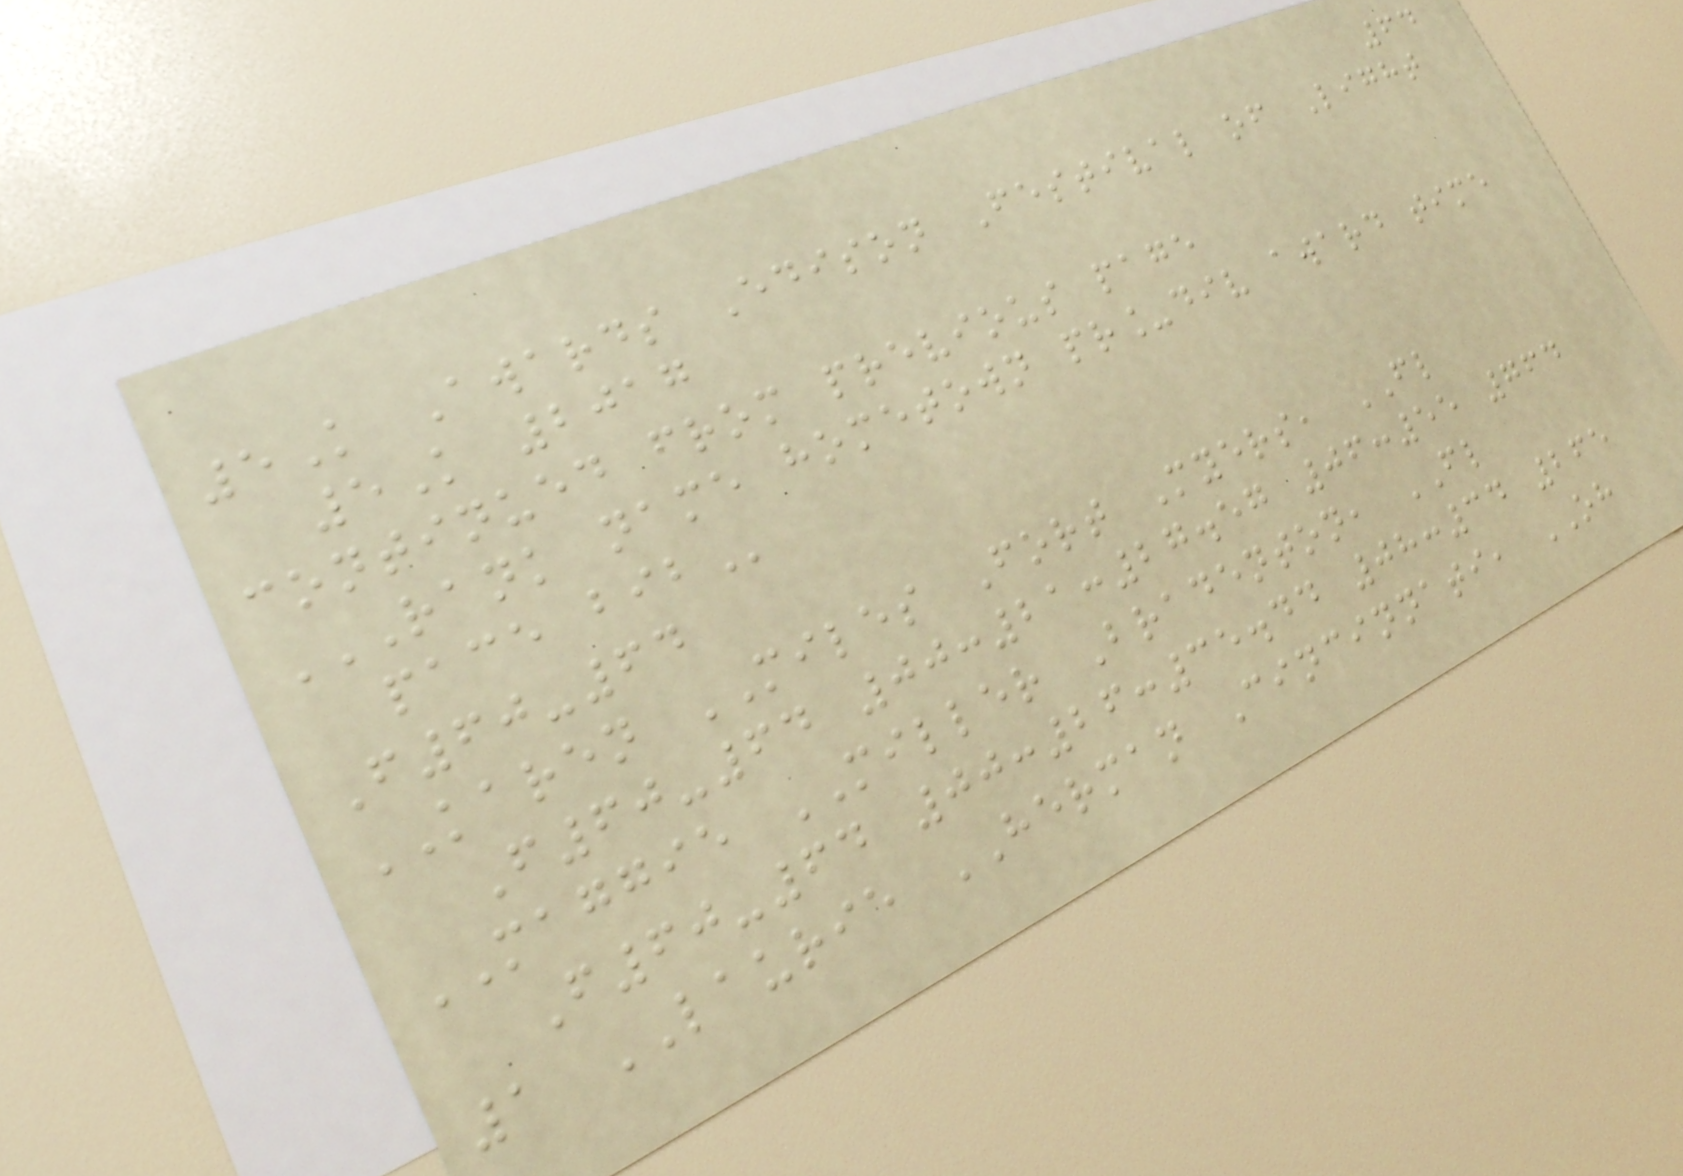64
5K Awards Edison Festival of Light
5K 2017
continued from previous page
RANK NAME HOMETOWN PR_DIV AWARD TIME
PACE BIB
F60-64
KAREN MILES Fort Myers, FL
F60-64 00:21:27.57 06:55 764
MAGGIE MILLER Bradenton, FL
F60-64 00:26:35.44 08:34 265
1 LAURIE HERMAN Cincinnati, OH
